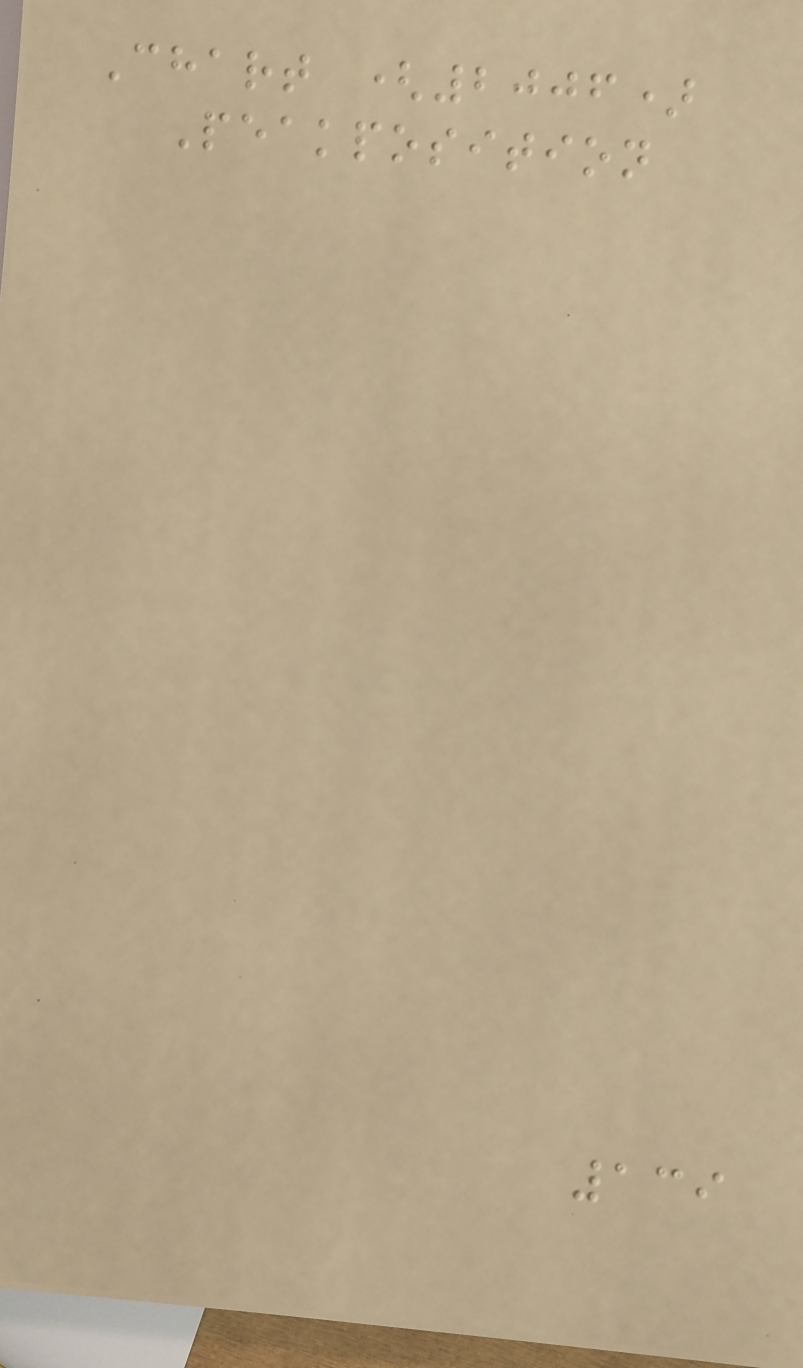Chart (2006)
Peakposition
139
